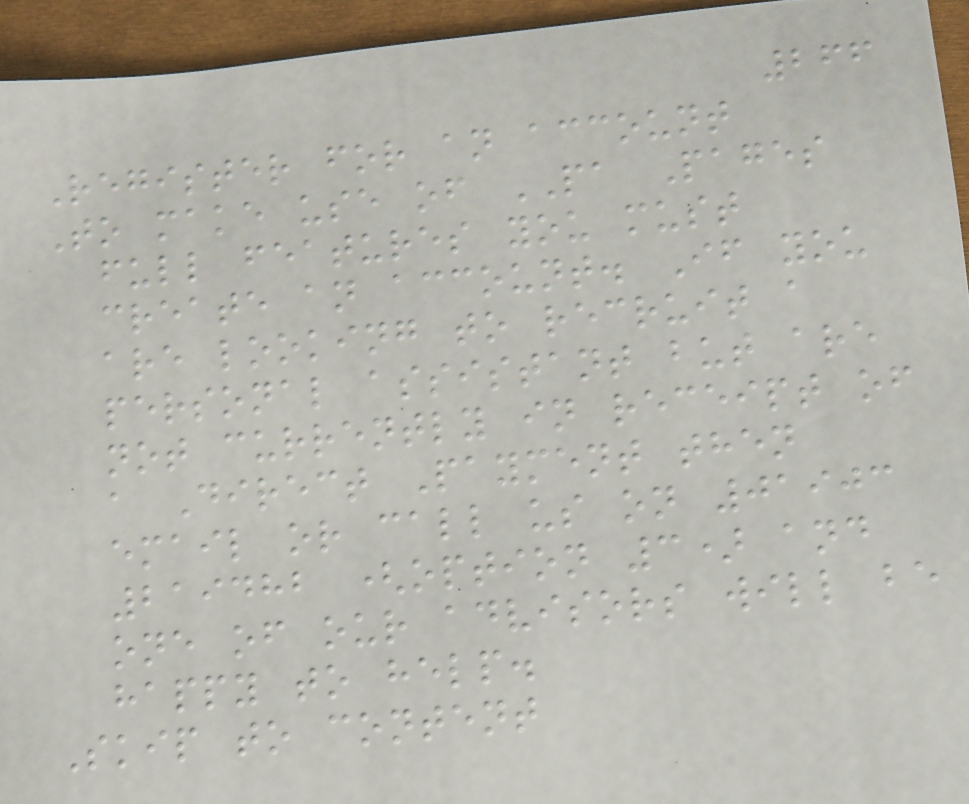266
Register for an account
To make use of PA Pages
full features you must
create an account. If you
are looking to recruit a
personal assistant but are
not currently in receipt of
a Direct Payment then
email or call us on 01903
219482 (option 3) and
one of our advisors will be
happy to help.
Skip to content
